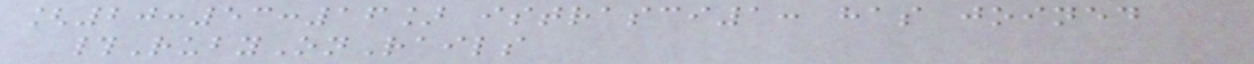[20:53:16] istrasci1: has joined
#RubyOnRails
